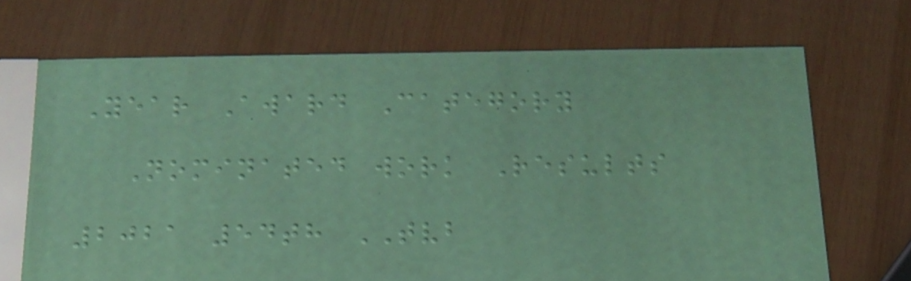Year Award Category
Nominated work Results
2021 54th TVB
